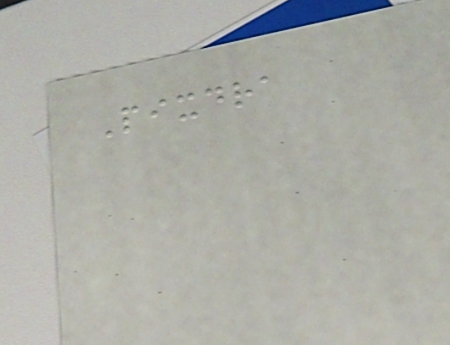Pixdra
